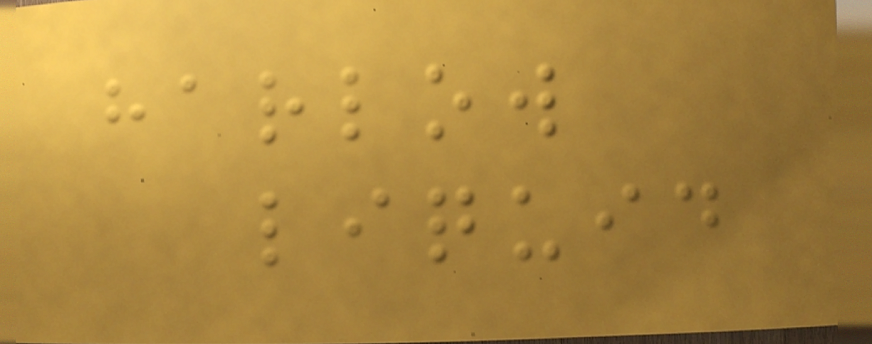harlow
liquid
